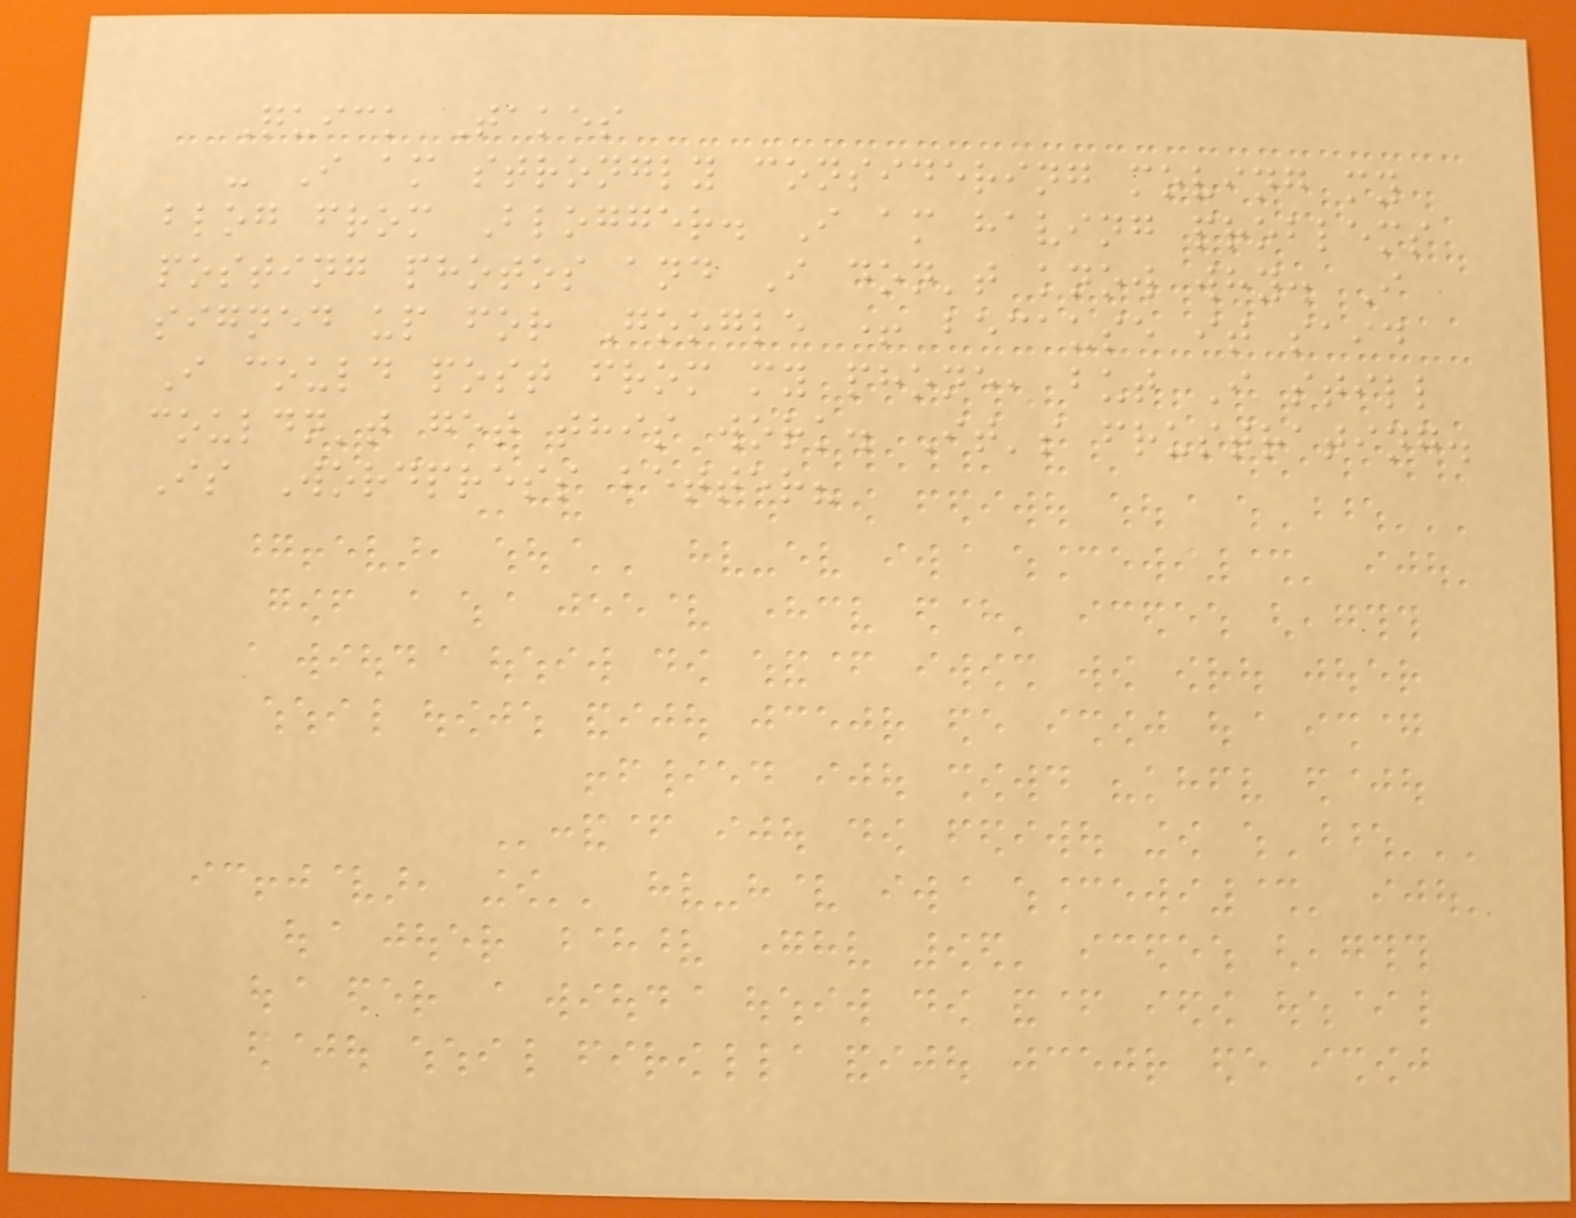Quick Takes
- I am strongly considering moving my
blog from Blogger. I am having problems
posting photos and I don't know why. I
signed up for Google + because it said
I could post from my phone, but I still
couldn't get this work. It's frustrating.
Is Wordpress better?
